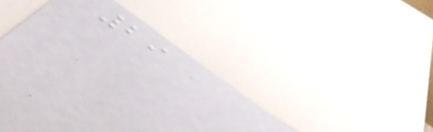29
